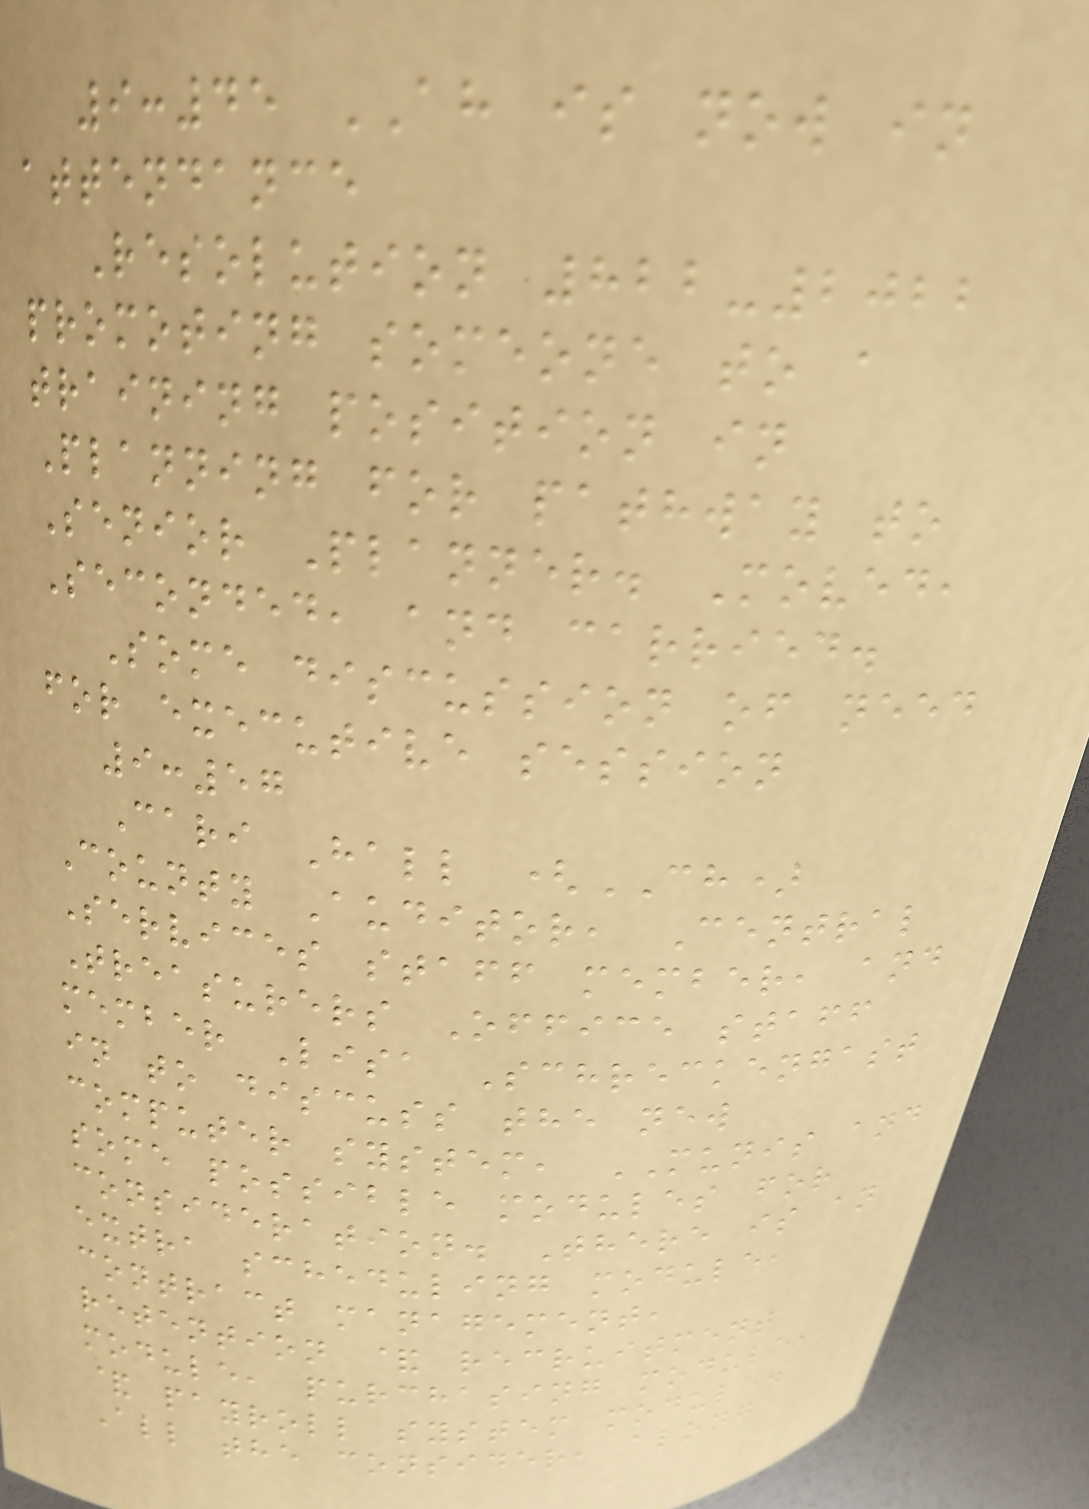9:45 AH is now in
attendance
Resolution 822-2022
promoting someone to a
training position in
Planning for pathway to
Senior Planner. Moved,
Seconded, and carried.
Some discussion of need
for executive session
9:57
Cari Hall (CH)
County Auditor, Central
Services staff member, and
Treasurers Office staff
member Lisa Schreckengast
in to discuss the new
computer system, MUNIS and
some possible modules for
consideration. There is an
extra scheduling module,
contract management,
retention & recruitment
module, purchasing module,
& payroll system module.
All the consider, along
